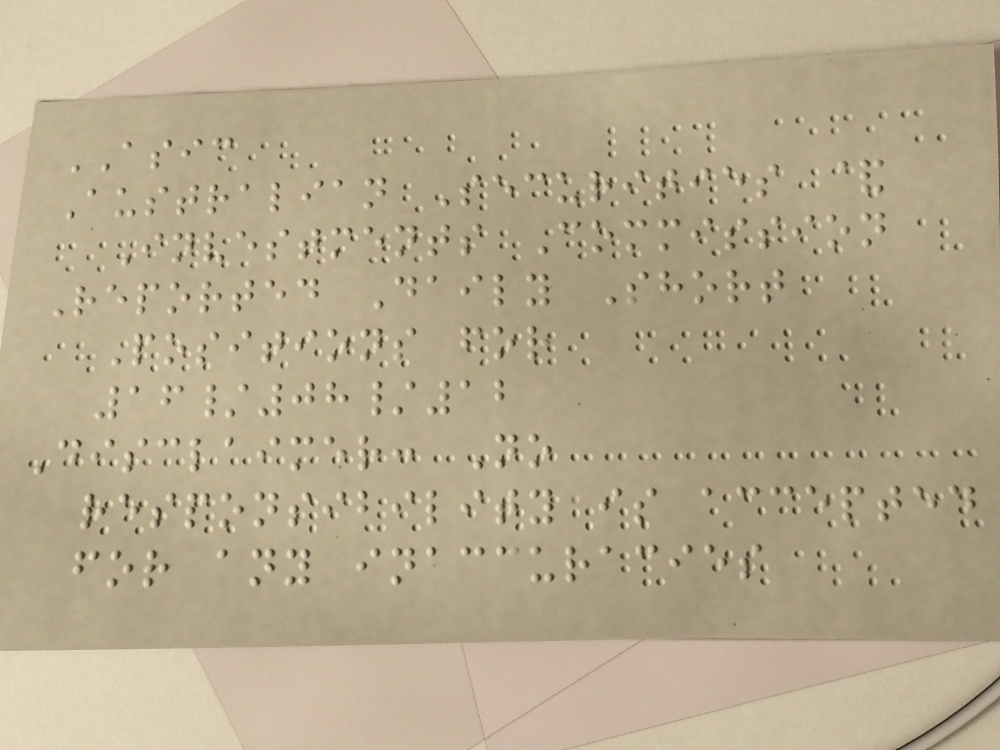ASIC
Australian Securities &
Investments Commission
Reported Daily Short
Positions for
16/08/12
Disclaimer: No
responsibility is accepted
for any inaccuracies
